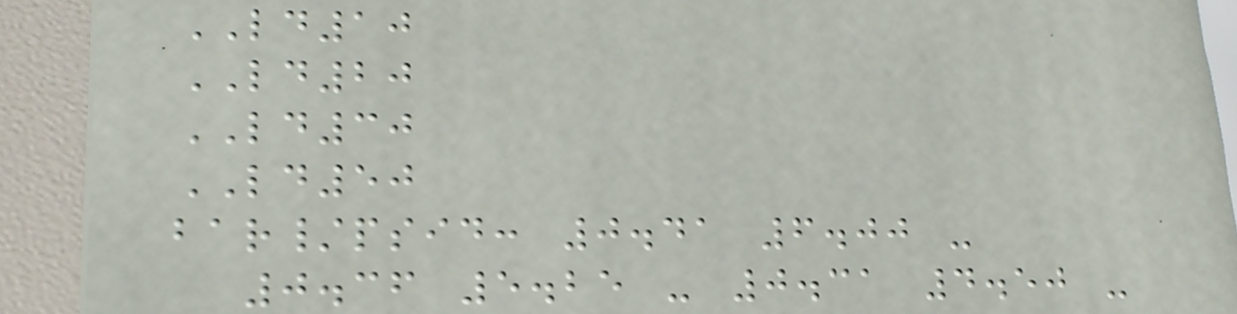LD10
LD20
LD30
LD50
bar/psid: 0.41 6.00 -
0.36 5.25 - 0.31 4.50 -
